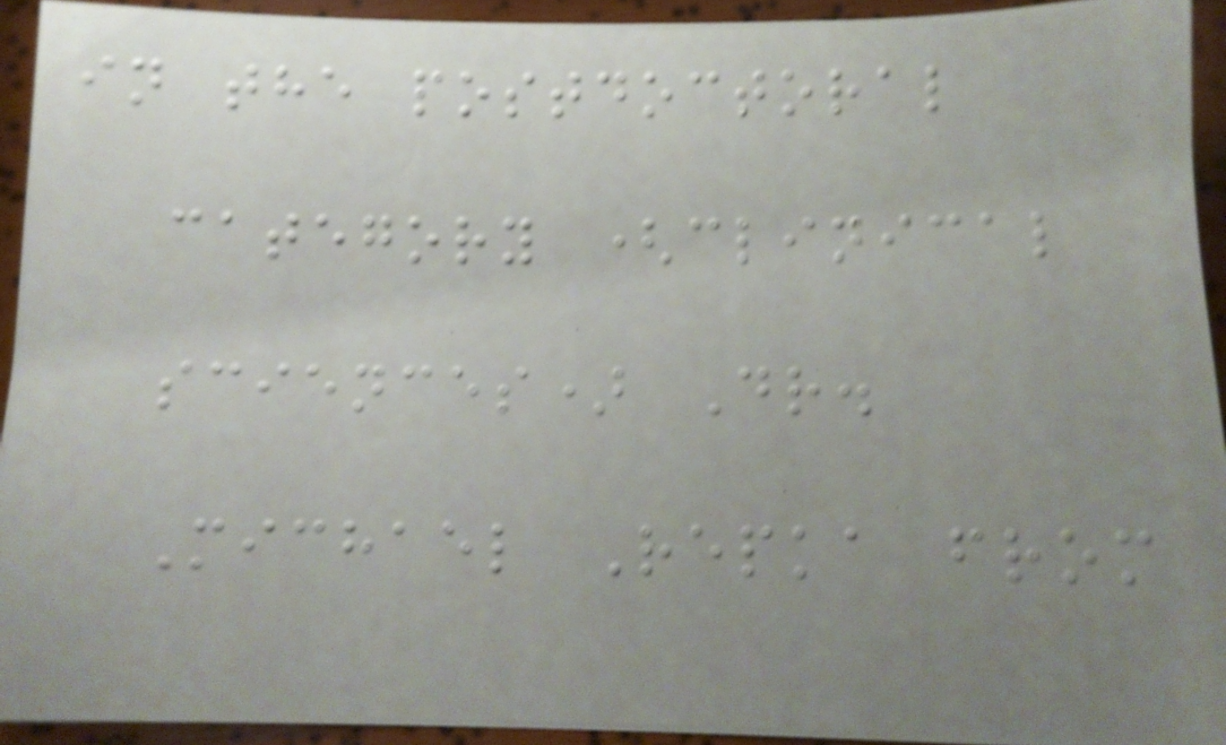in the postdoctoral
category (clinical
sciences) Dr.
Michael Repka from
